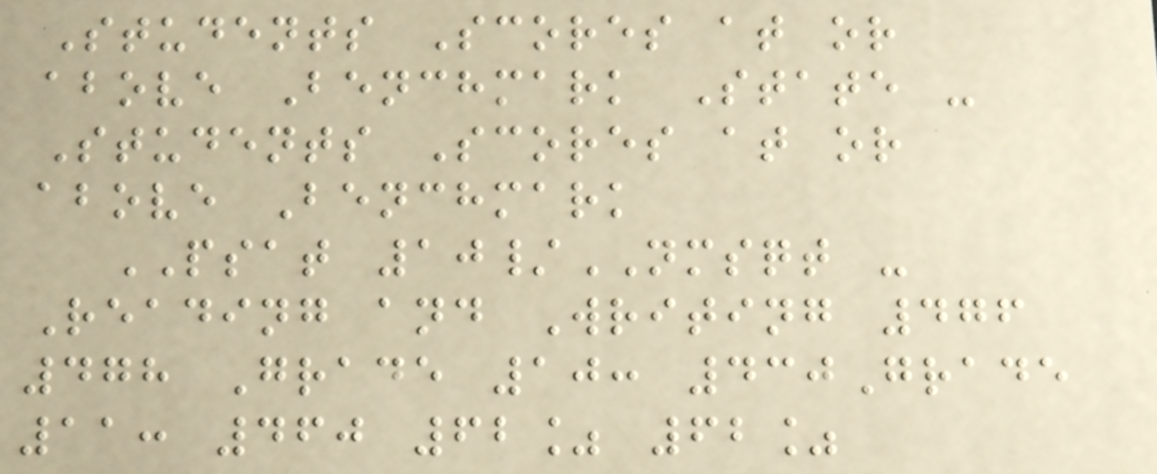Students Scores at or
above Benchmark State -
Students Scores at or
above Benchmark
PSAT 10/NMSQT -
Reading and Writing 476
478 Grade 10: 430Grade
11: 460 62% 62%
